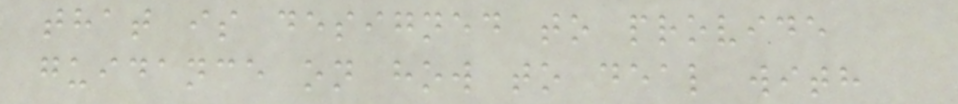that is designed to provide
guidance on how to deal with
